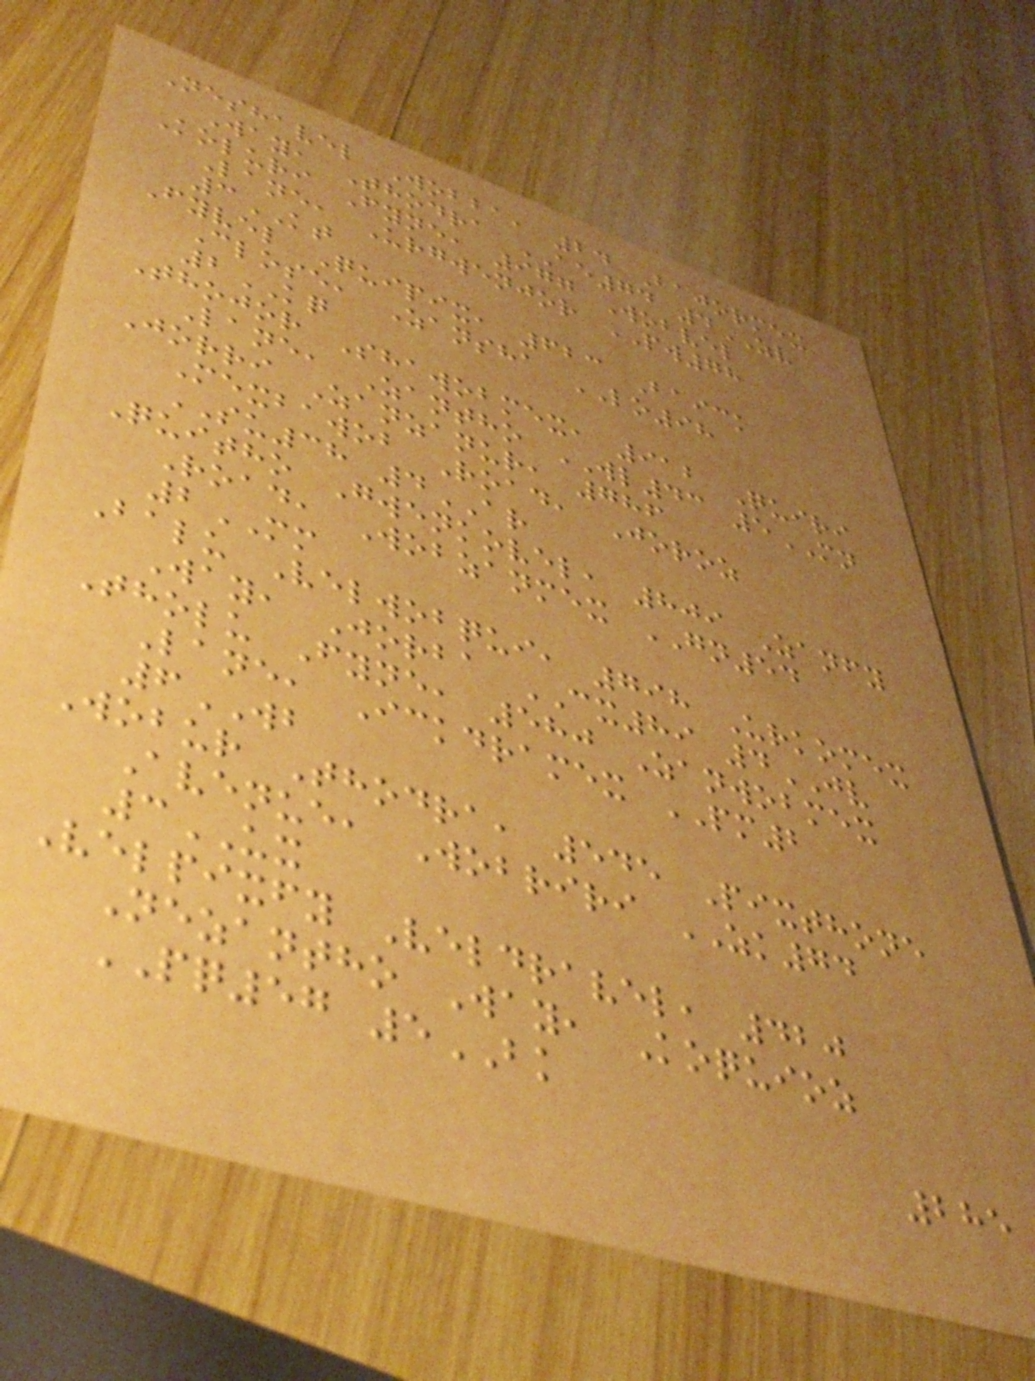Neshavel Wobba, 24 Bajormex
Way, Thodra AE74 4ZV
Koluri Fyne, 977 Wobvel
Lane, Urgwenjor PW78
3KT
Fyvel Quipix, 623 Baick
Close, Zansha LO98
2KQ
Thojor Shawobmex, 912 Quiri
Lane, Zantho WL43 5MN
Jorri Zanzanur, 786
Mexbawob Road, Joroz
SU38 4AR
Quitho Gwenkovel, 809 Zanfy
Road, Wobzanmex GN54
2MM
Balu Velwobqui, 798 Urkomex
Way, Jorba CX89 4JV
Tholu Fyne, 580 Zanwobmex
Lane, Ickdramex PM2
6WB
Wobur Thodra, 545 Pixthone
Avenue, Wobriri ZK74
3UX
Velpixfy Veldravel, 420
Nezantho Way, Koquioz
PQ57 5BK
285
